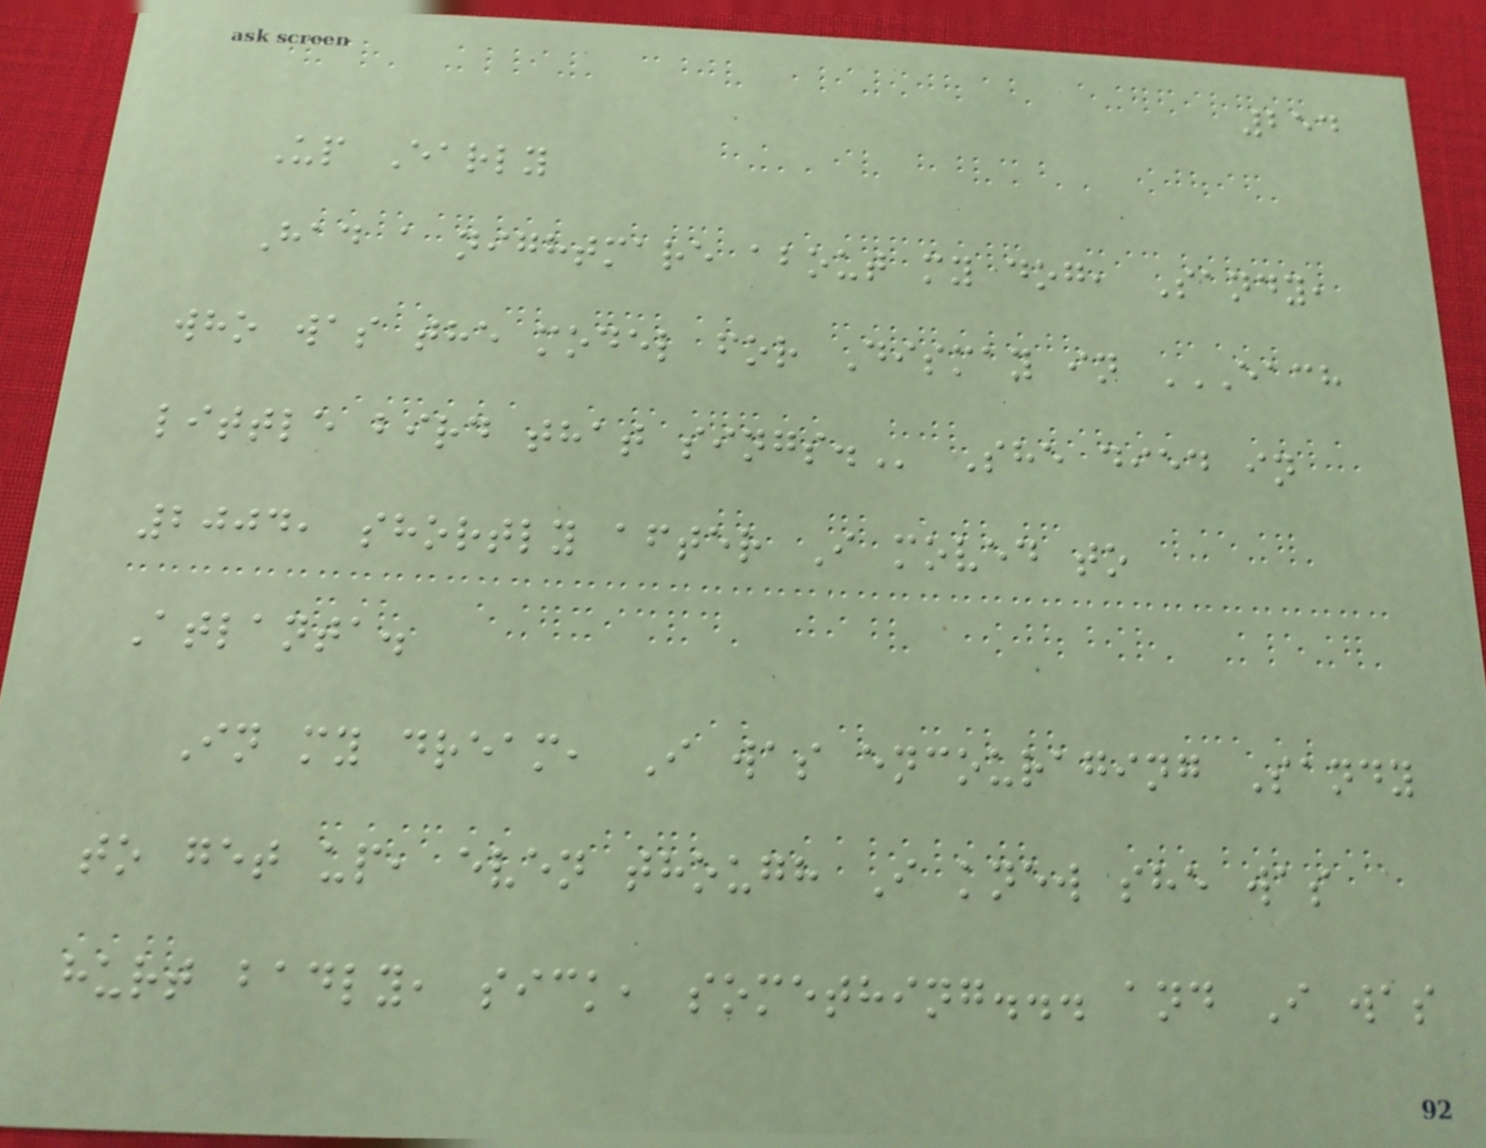254
Up Early
Had a nightmare about my dog, Sandy,
who was the model for Dismay in EACH
LITTLE BIRD THAT SINGS. She died in
2004, shortly after I moved to
Atlanta.
In my dream, I was encouraging Sandy
to get up, even though I knew she was
hurt badly, sick, something... and I was
